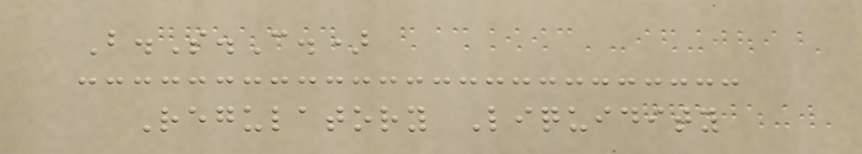B.S.C.)
Regulatory Liquidity
